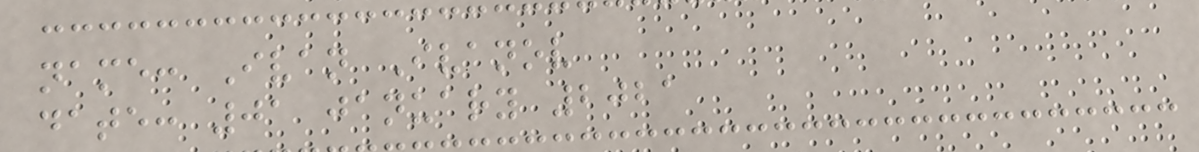name: Ivan Ivanov
date: 01 january 2021
